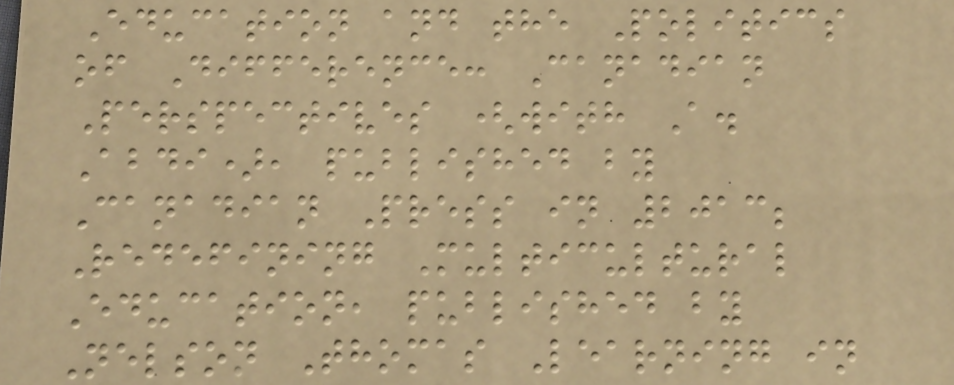Education and the Politics
of Difference: Canadian
Perspectives (with A.
Abdi), published by
Canadian Press in 2013;
Redefining Multicultural
Education, published by
Nelson Thomas Learning in
